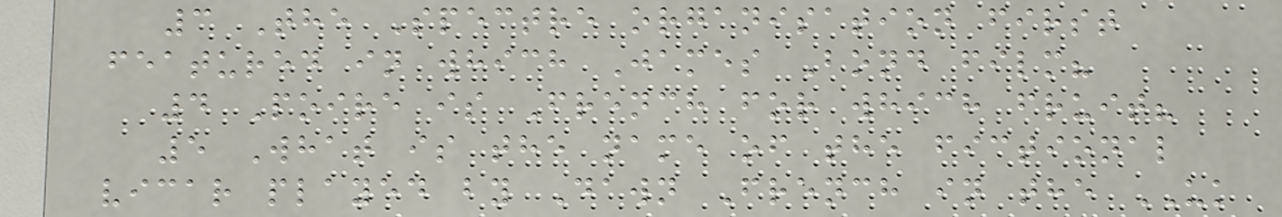3 The Spectre organisation first
featured in which James Bond film?
4 Poire is French for which fruit?
5 What is the name of the fictional
vicar played by Dawn French in the UK
